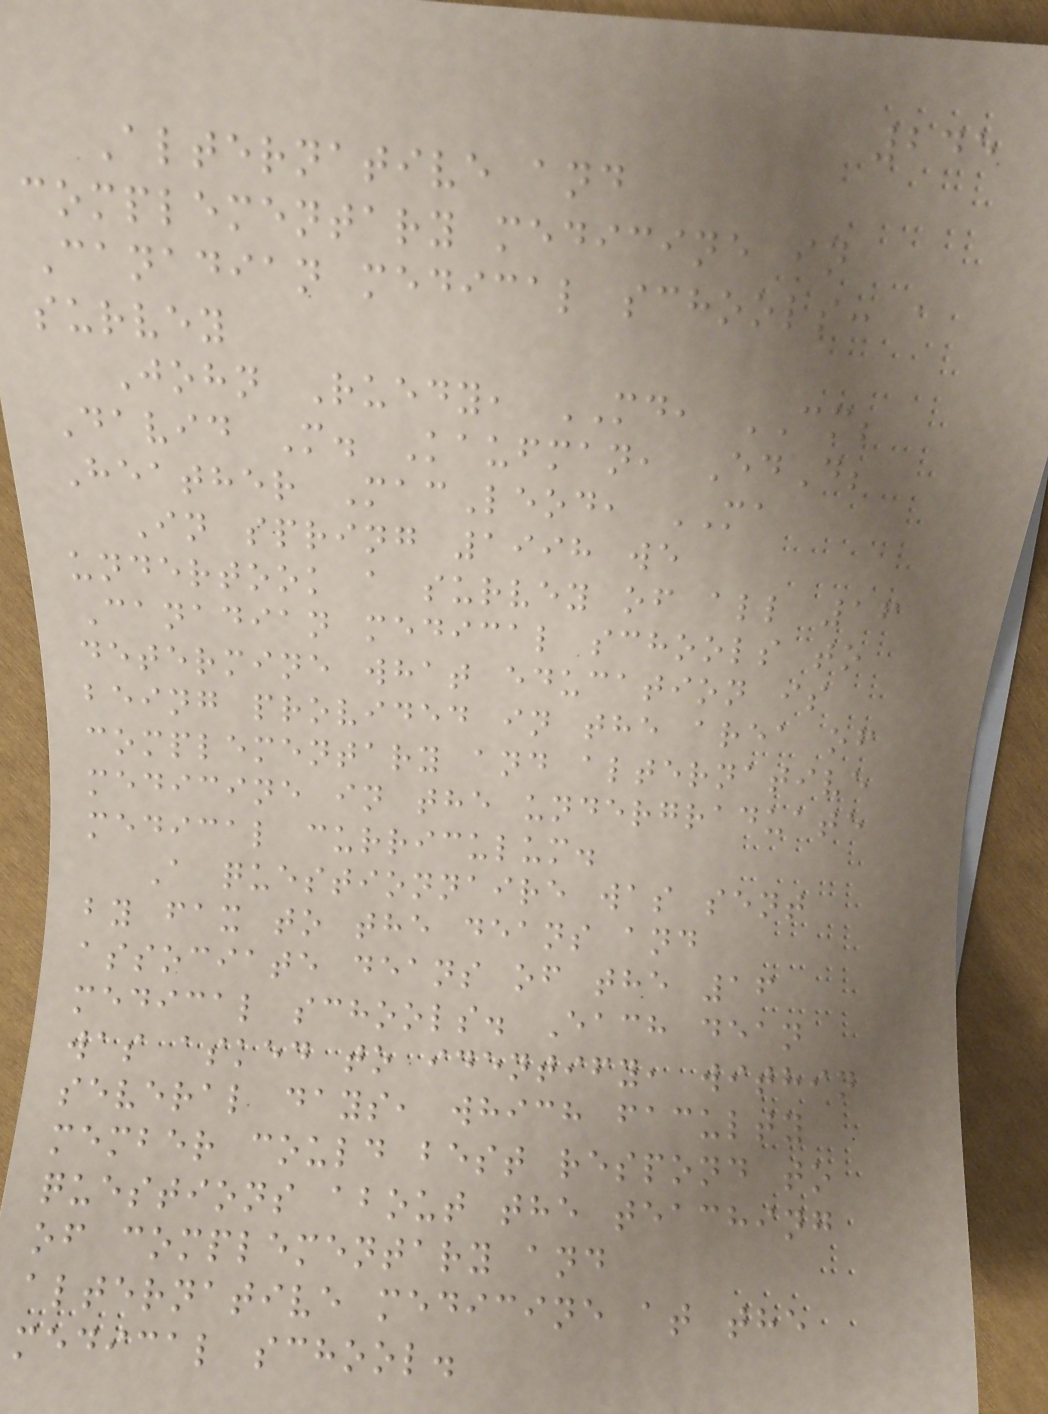245
Alternative and
complementary medicine in
Canadian medical schools: a
survey
John Ruedy, MD, CM;
David M. Kaufman, EdD;
Heather MacLeod, MA
In spring 1998 we
undertook a survey of all 16
Canadian medical schools to
determine what education is
being provided in the area of
complementary and alternative
medicine in the undergraduate
medical curriculum.
A questionnaire was sent
by fax to the deans and
associate deans of the 16
medical schools. Each dean
was asked to identify, within
several days, which faculty
member could best respond to
questions about the teaching
of complementary and
alternative medicine at the
medical school.
